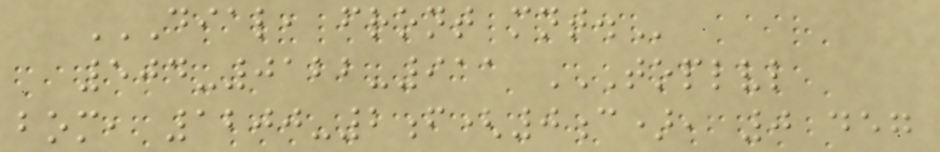DIAL, FRONT MNT.
504-0122-911 TOPLVL
BOM, 1200-2F(0C), 0 DEG
